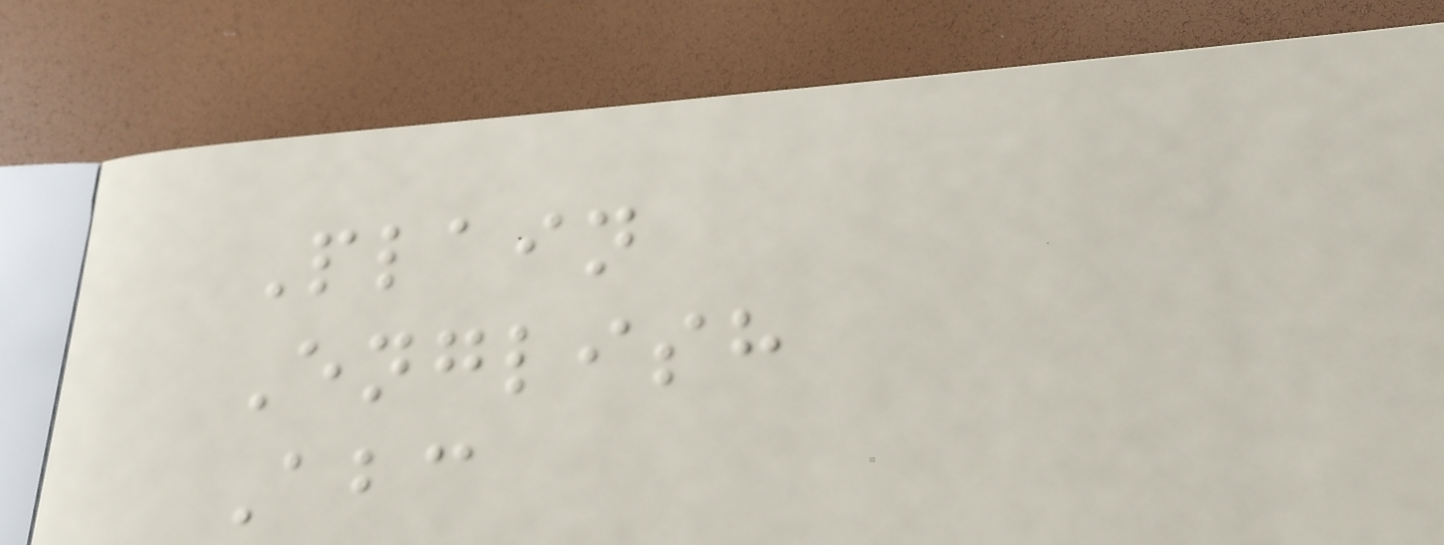Plain
English
Abc
